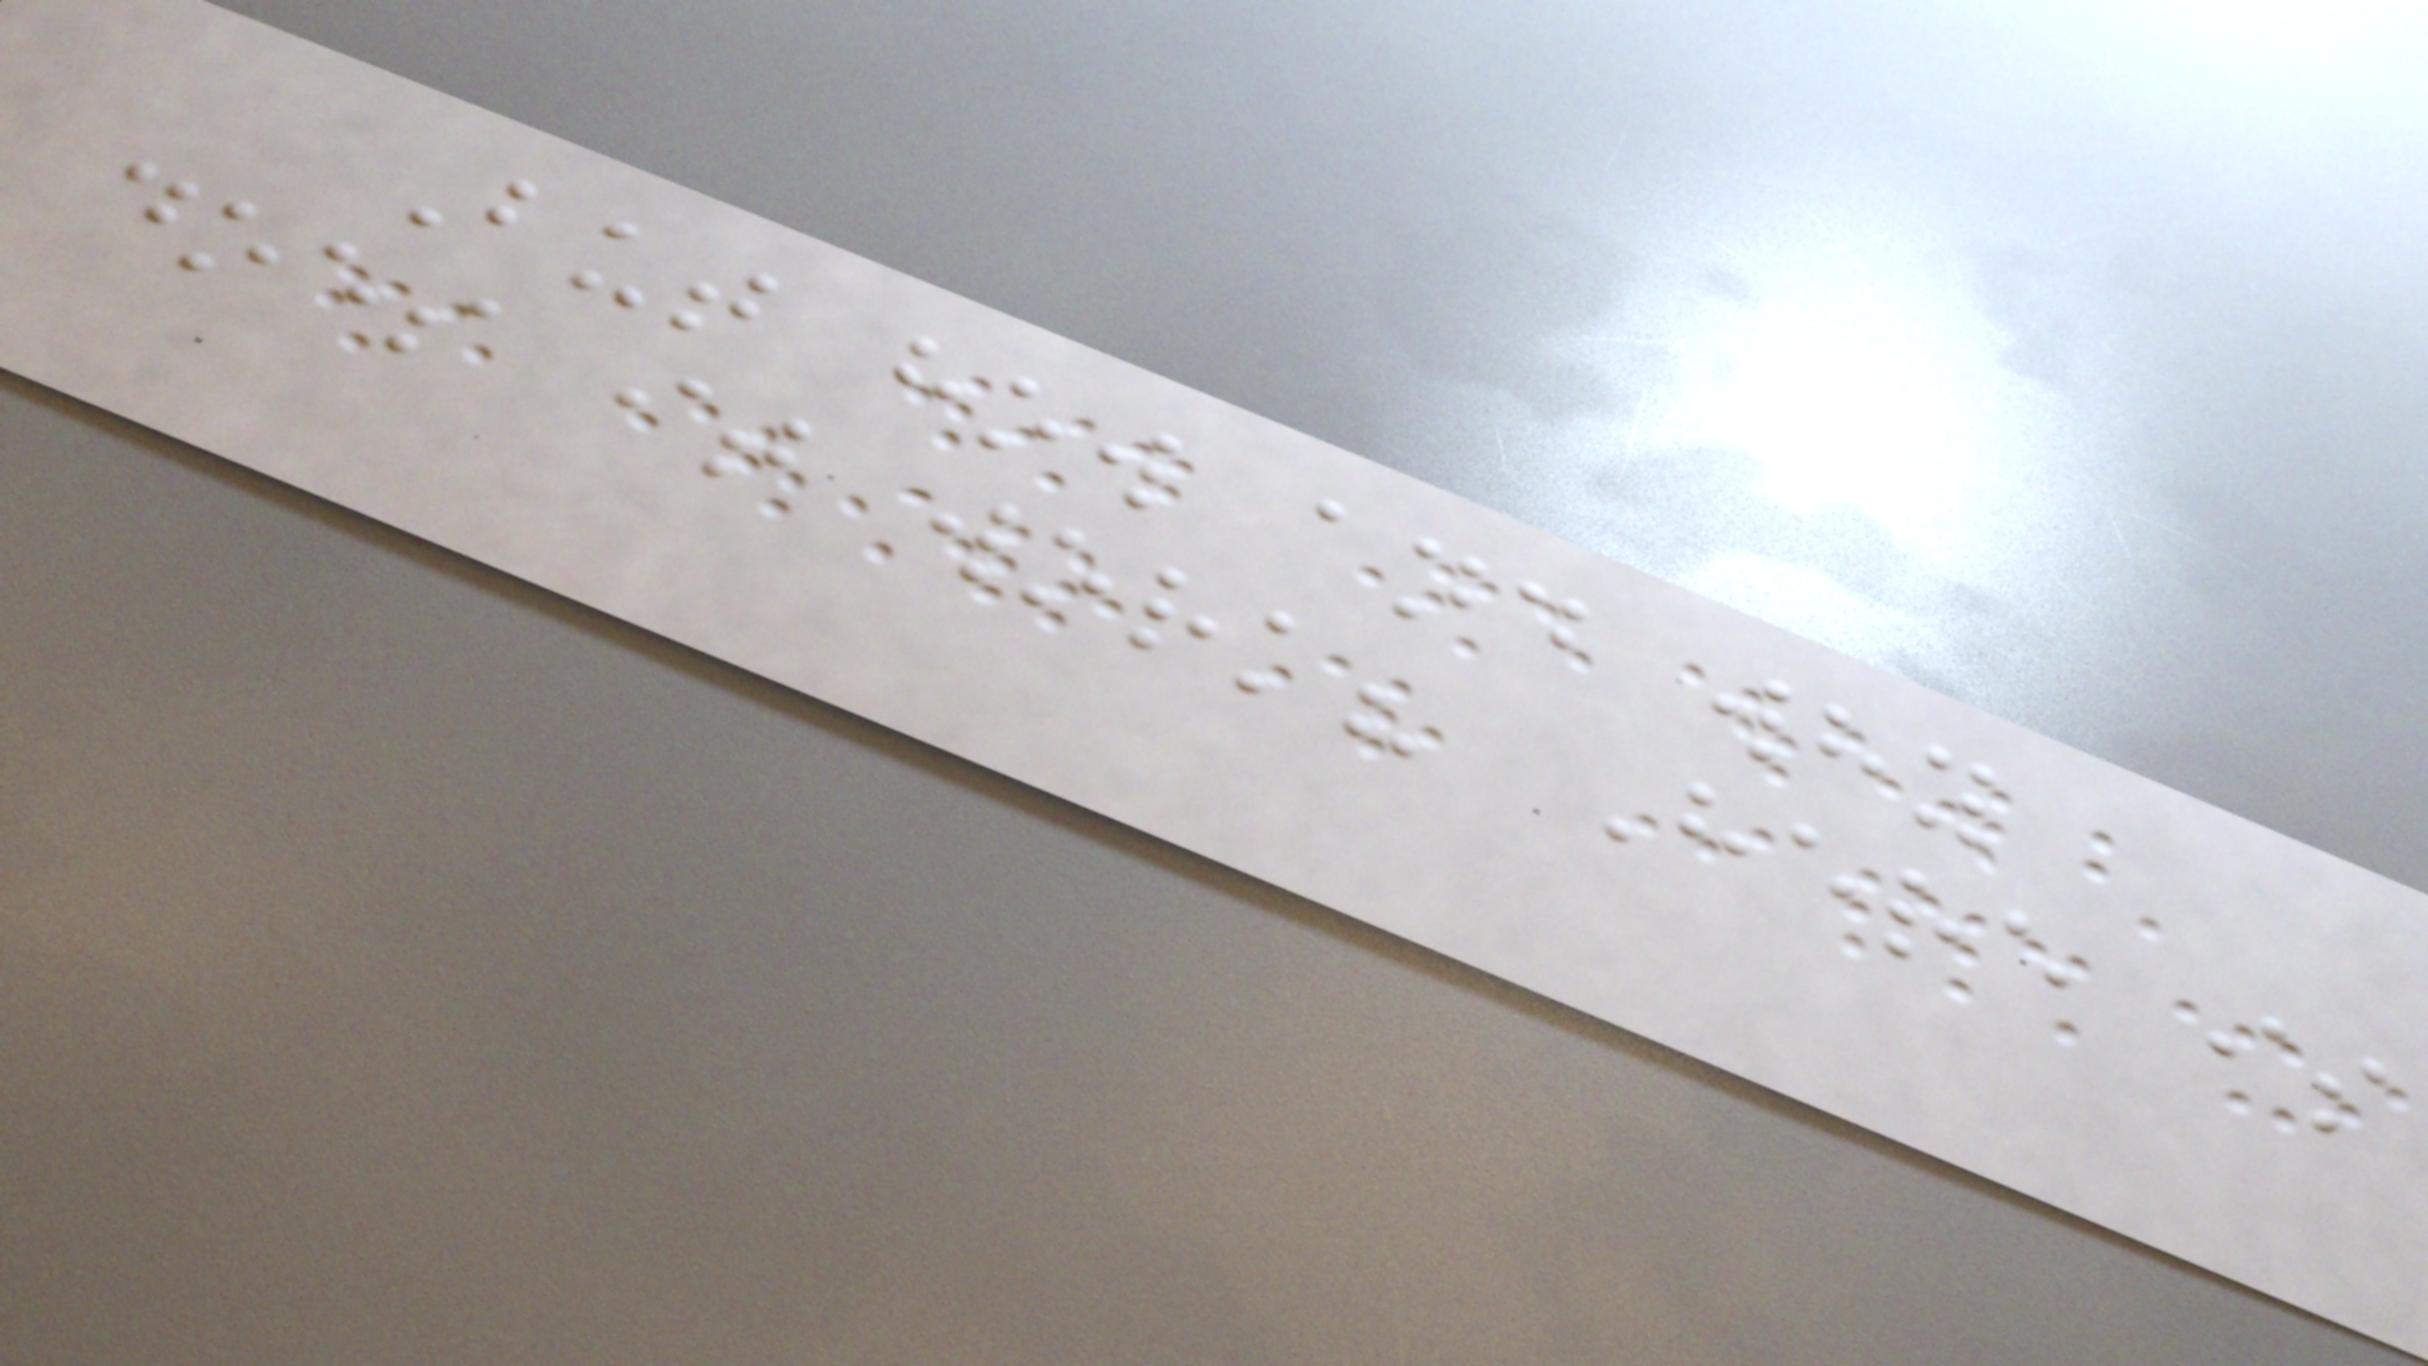But how and why
does it work? Here is
